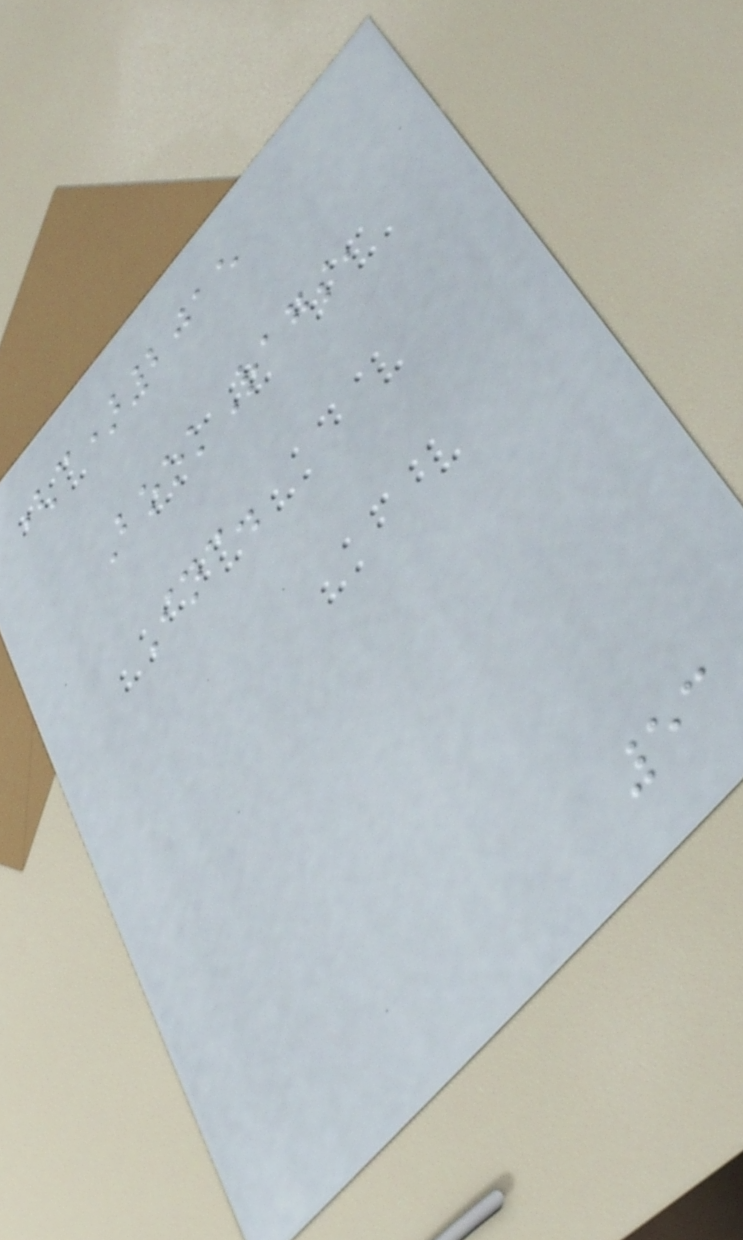(c)2015
BookRags,
Inc.
53
